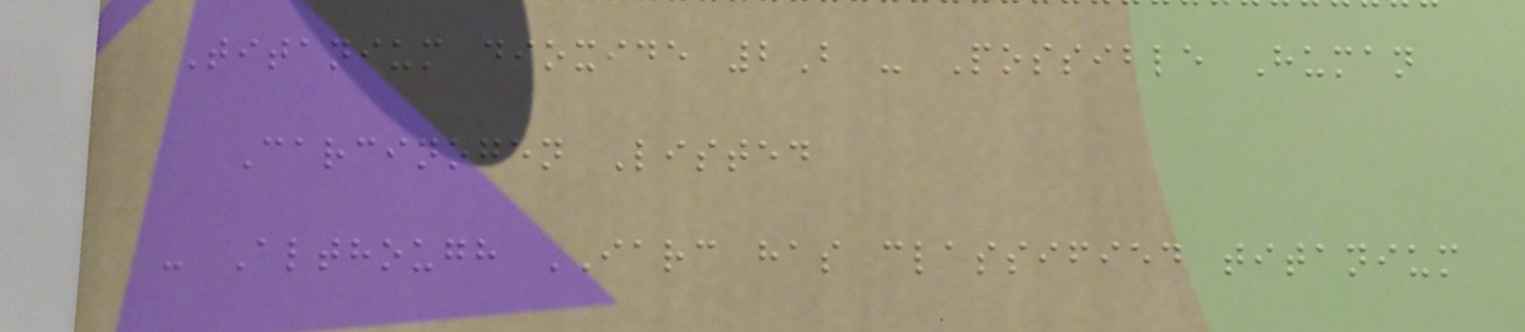Titanium dioxide 2B - Possible Human
Carcinogen Listed
- Although IARC has classified titanium
